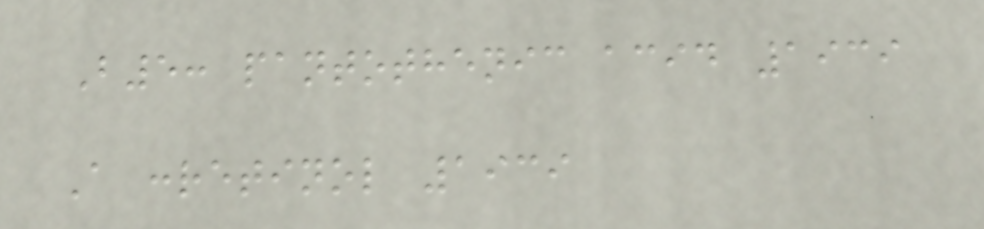B5: pantothenic acid 1939
A :retinol 1939
